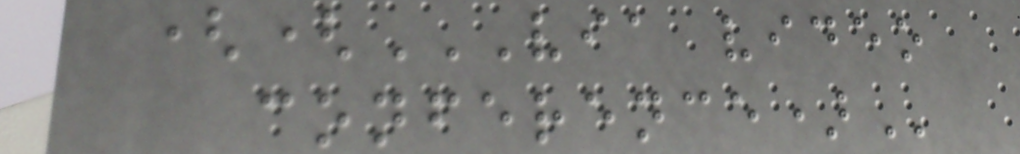((VIA VIDEO
CONFERENCE)
